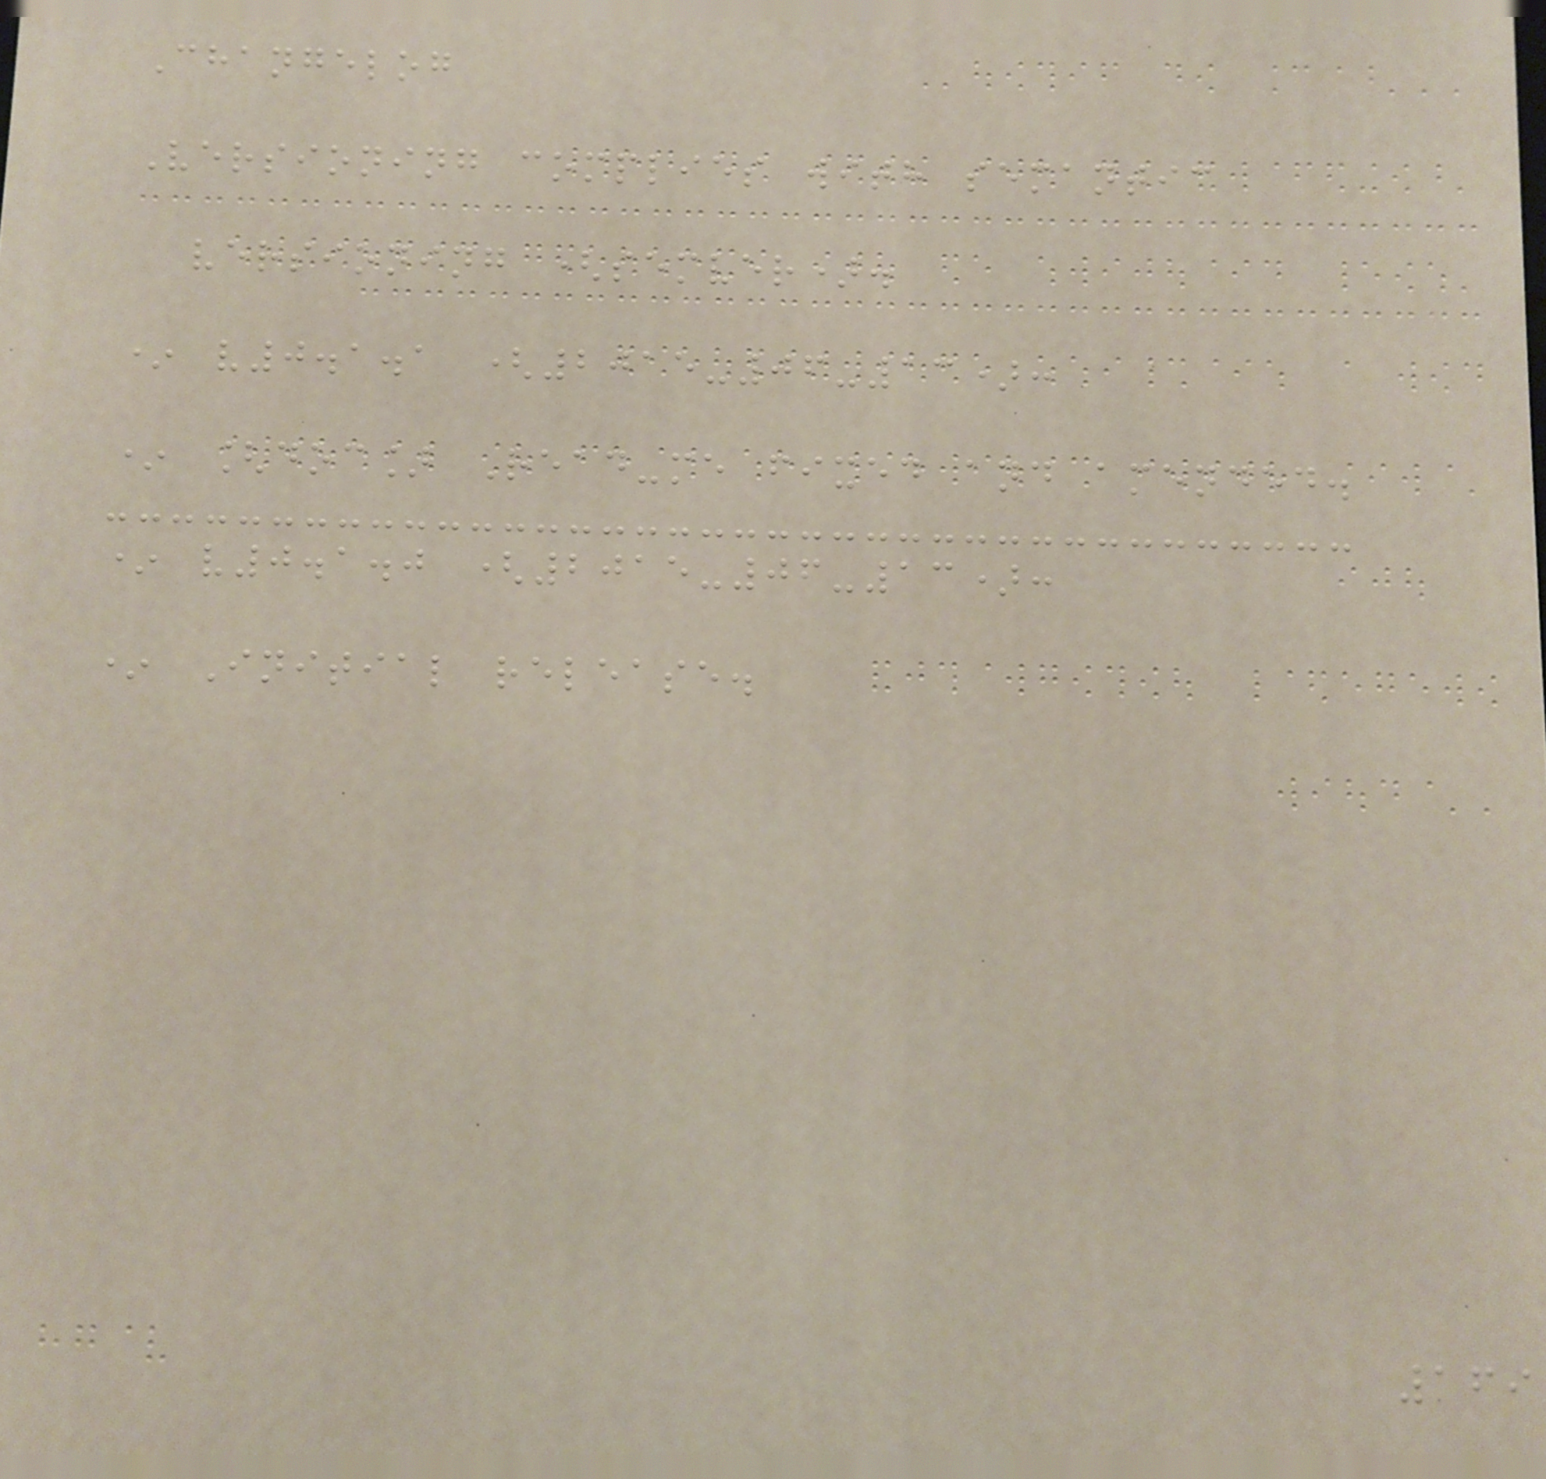Changelog
Versioning complies with semantic
versioning (semver).
* v0.1.1 (2015-06-13):
* [doc] Read-me fixed and amended.
* v0.1.0 (2015-06-13):
* Initial release.
169
